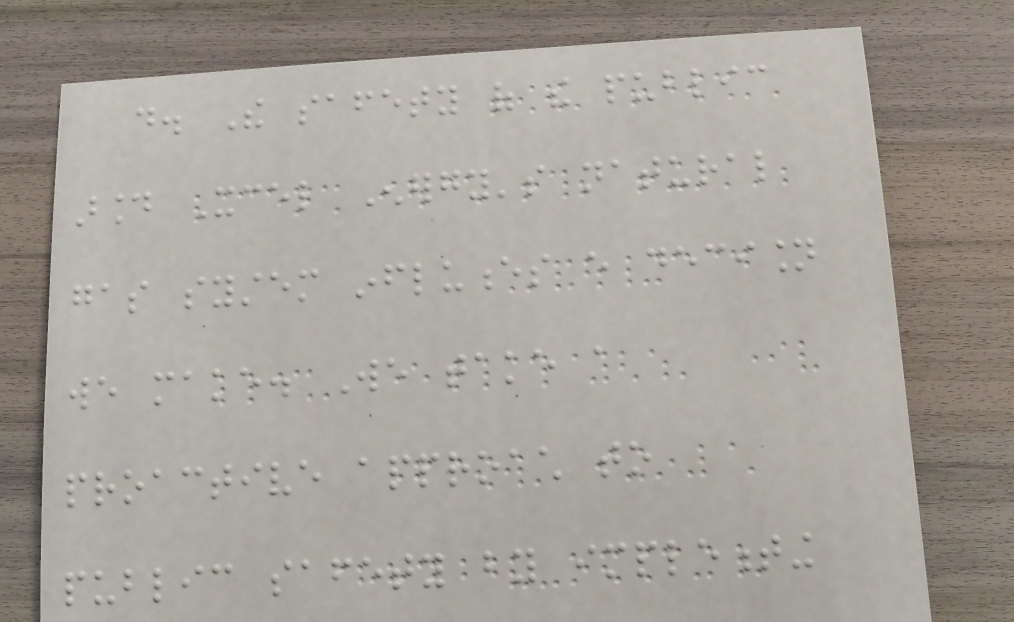do. The safety of the public
around Xcel Energy's natural
gas system influences every decision
we make. We take a
proactive approach to
public safety by implementing
